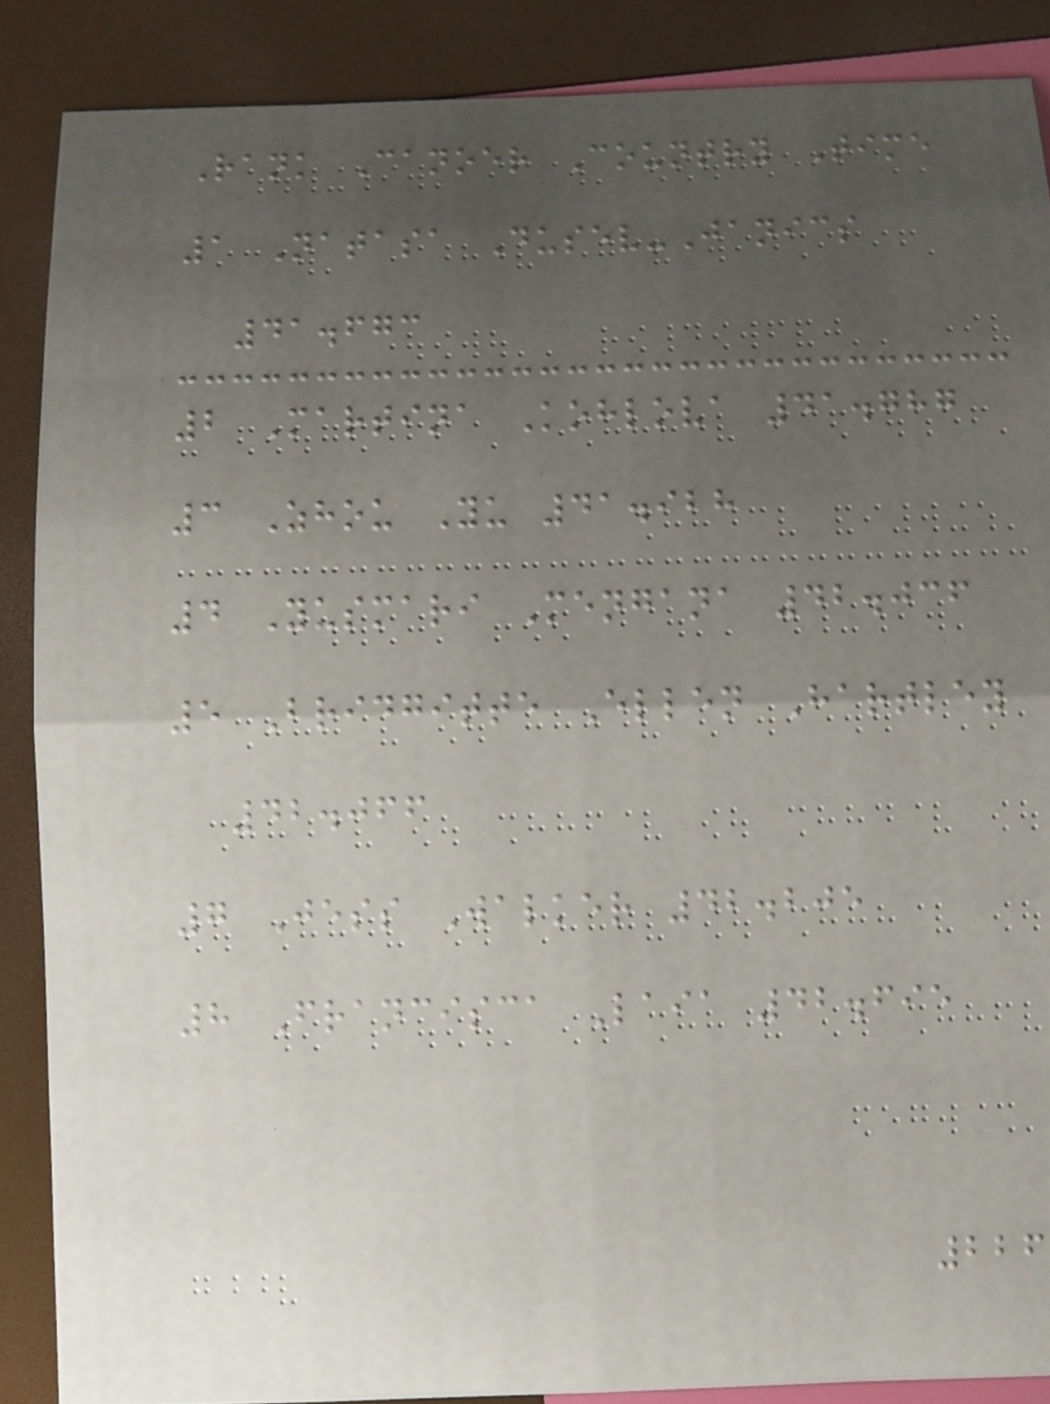Rank Canoer Country Time
1 Natasa Dusev-Janics
41.673
2 Martina Kohlova 41.787
3 Zhou Yu 41.928
4 Yusmari Mengana 42.036
5 Bridgitte Ellen Hartley
42.066
7 Jess Walker 42.205
8 Francisca Laia 42.695
226
